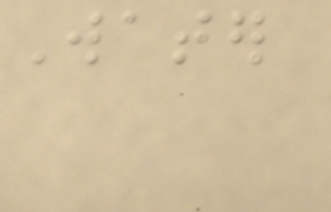Water
